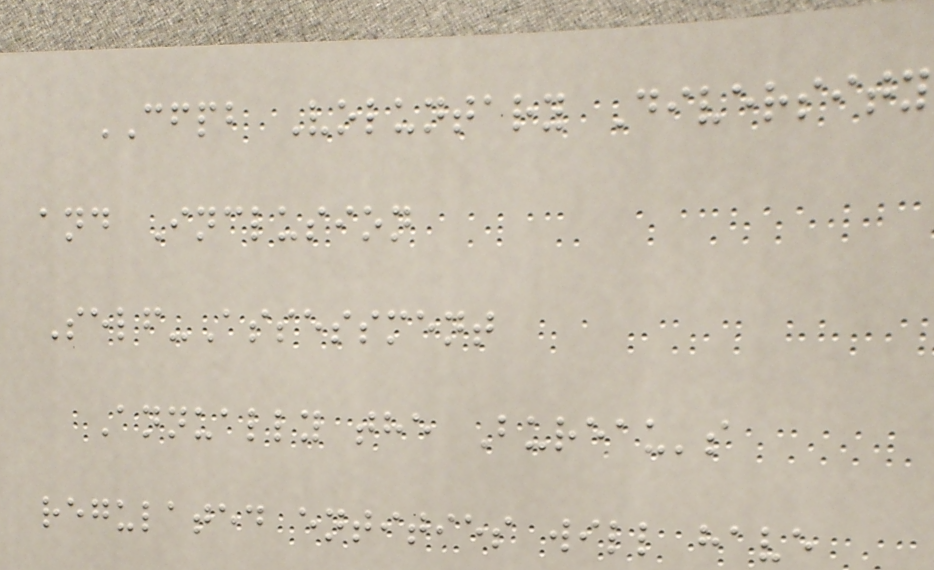CFPB Voluntary Diversity
and Inclusion
Self-Assessment
Annually the Bureau's
regulated entities will have
